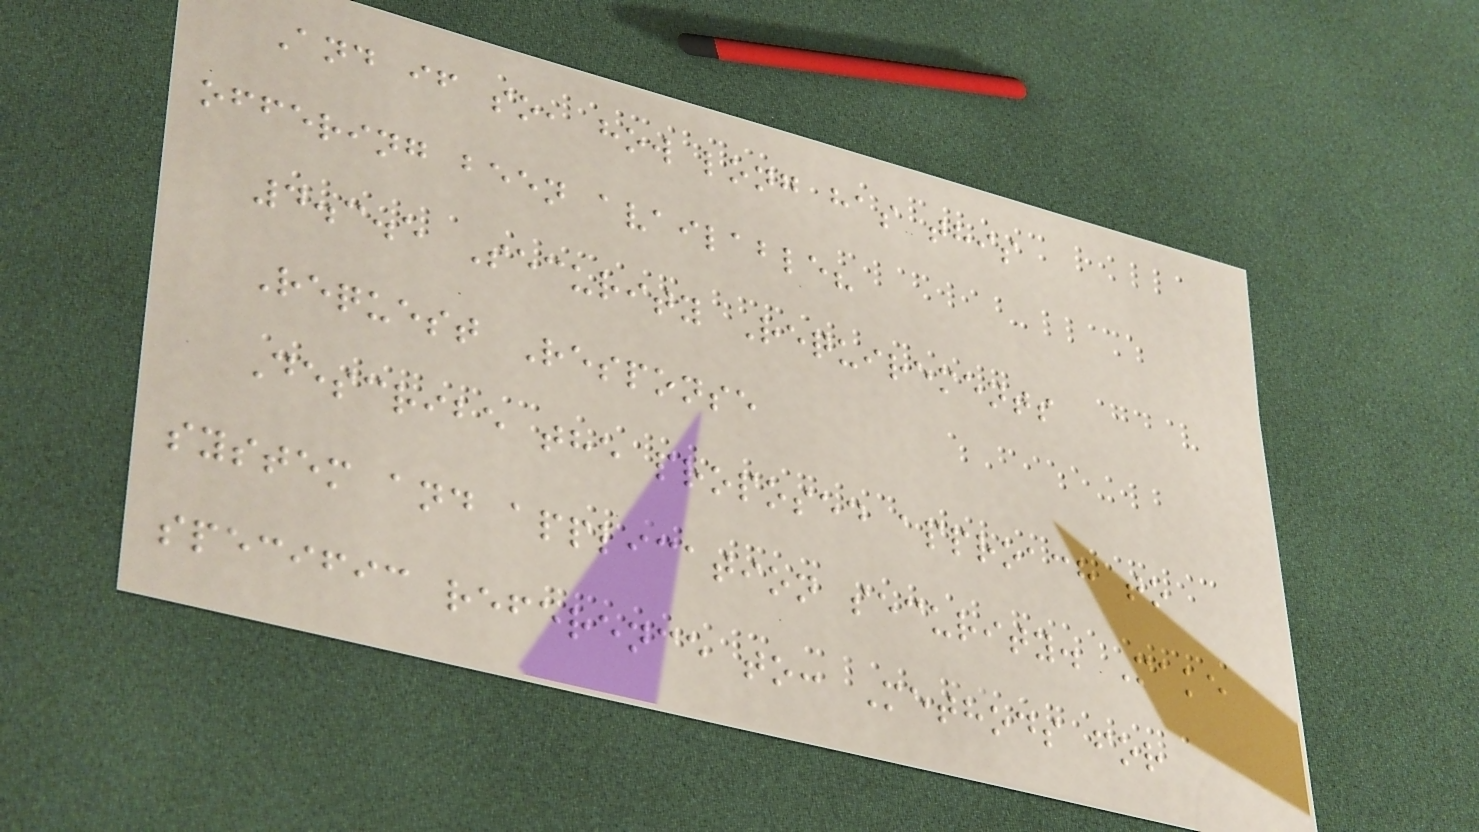And if so, how long has this
offering been available?
4.3.5 Security Requirements
Request Response
Describe the proposed approach to
system and application security. Make
specific reference to: Methods for
